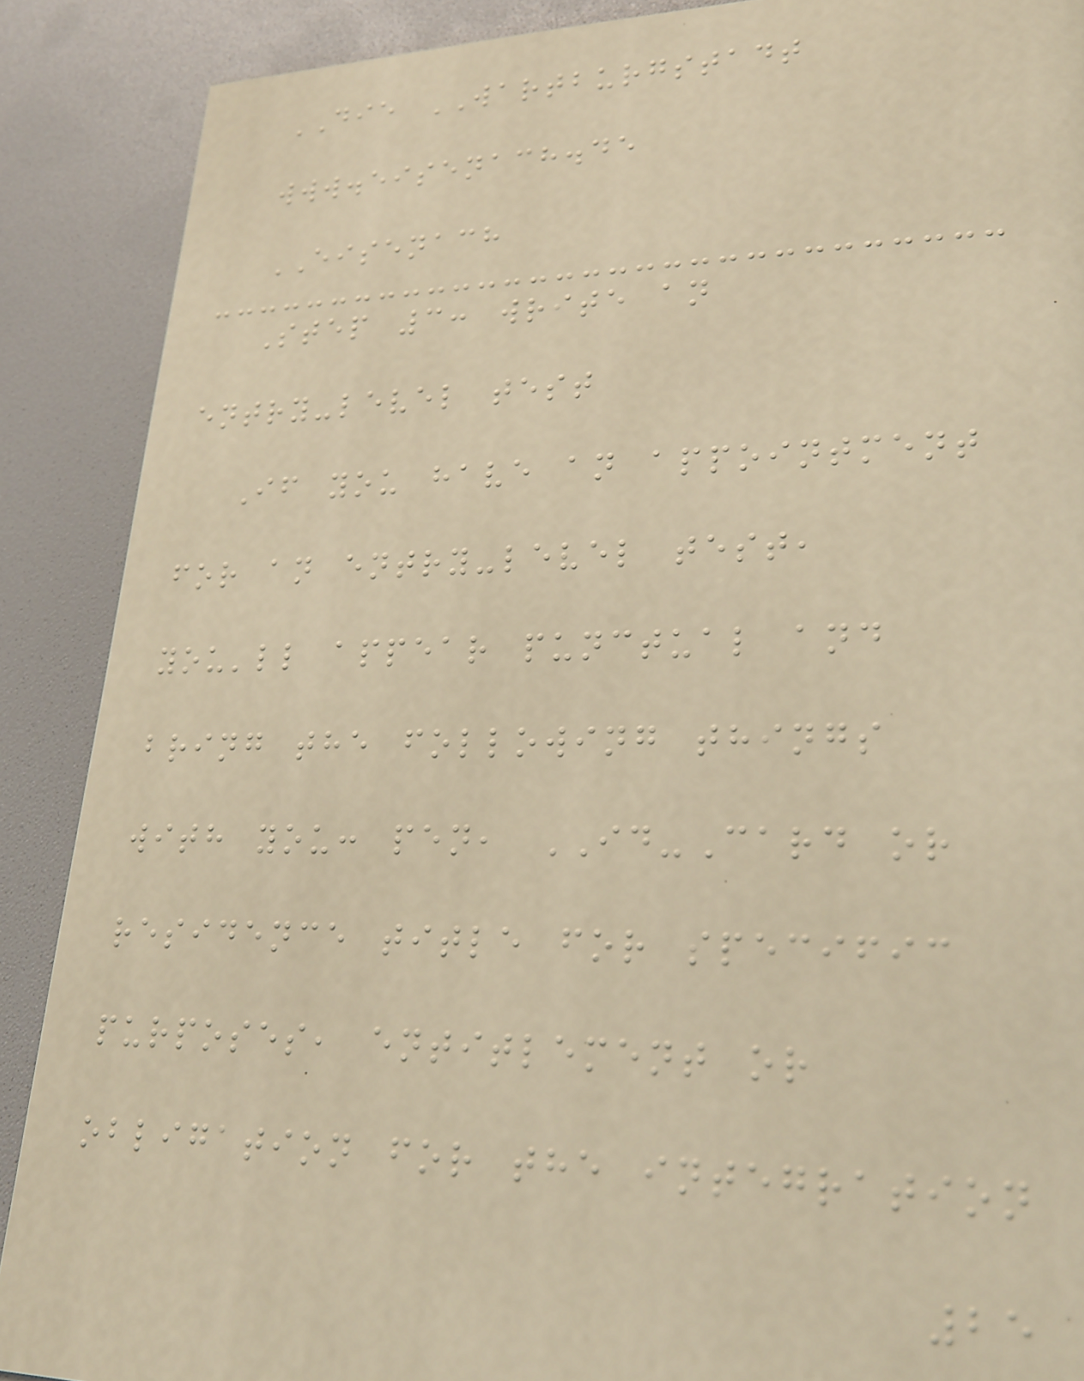DIE WARTBURGSTADT
www.eisenach.de
EISENACH
Step 3: write an
entry-level test
If you have an appointment
for an entry-level test,
you'll appear punctual and
bring the following things
with you: pen, ID-Card or
residence title for specific
purposes, entitlement or
obligation for the integration
25
